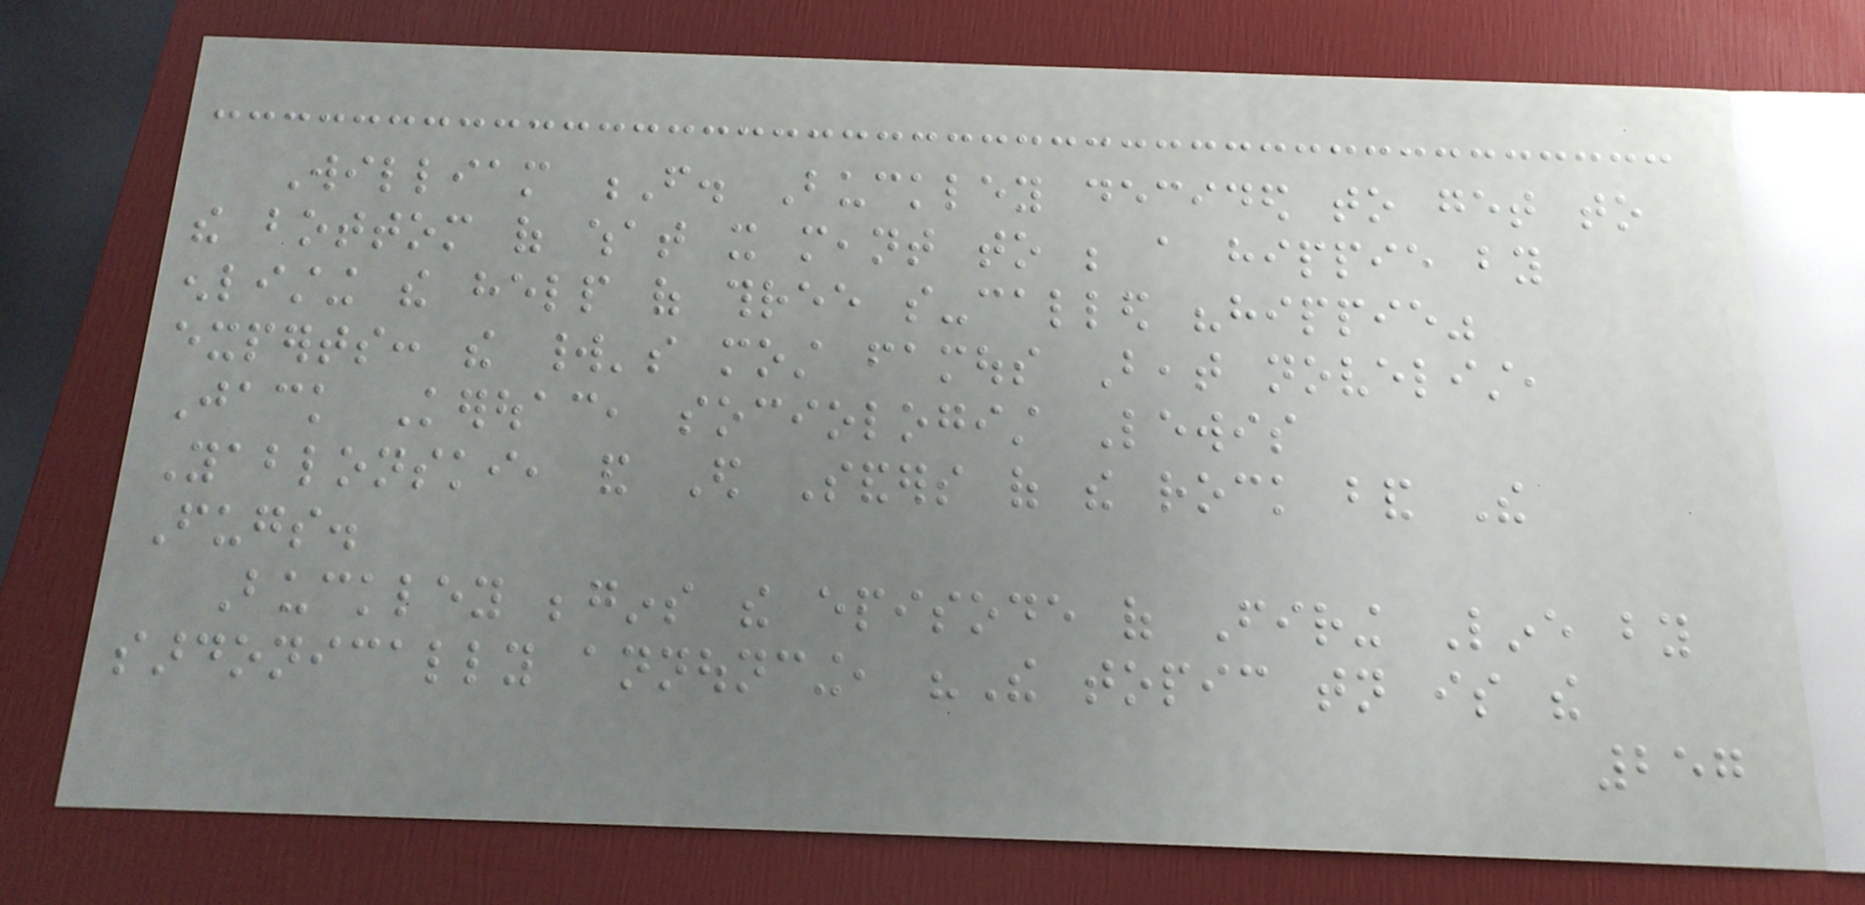William F. Buckley decided to get to
the bottom of what it meant to be a hippie by
enlisting the help of three so-called "hippie"
experts: the world's most famous Beat novelist,
Jack Kerouac, sociologist Lewis
Yablonski, and Ed Sanders of the rock band The
Fugs.
Buckley begins the episode of Firing Line by
sardonically announcing, "The topic tonight is the
257
